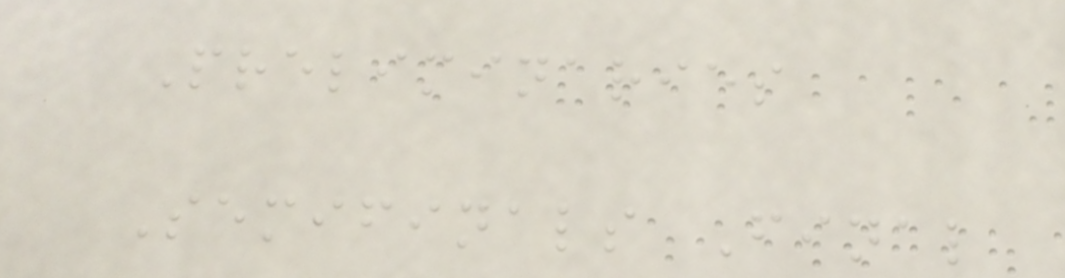Preliminaries
Semifinals Final
